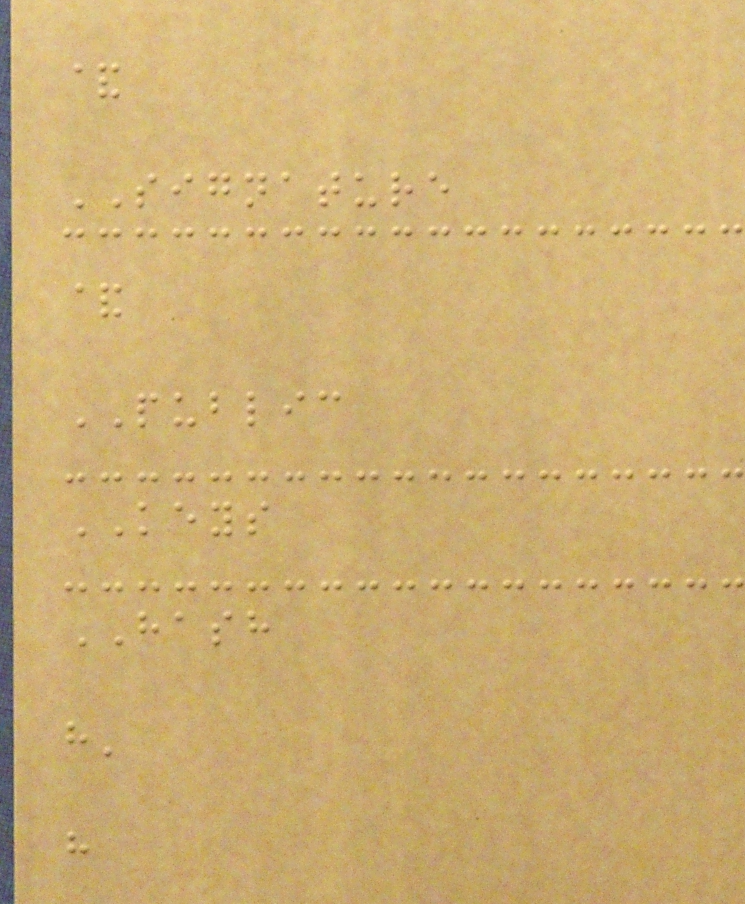&
SIGNATURE
&
PUBLIC
KEYS
HASH
h'
h
